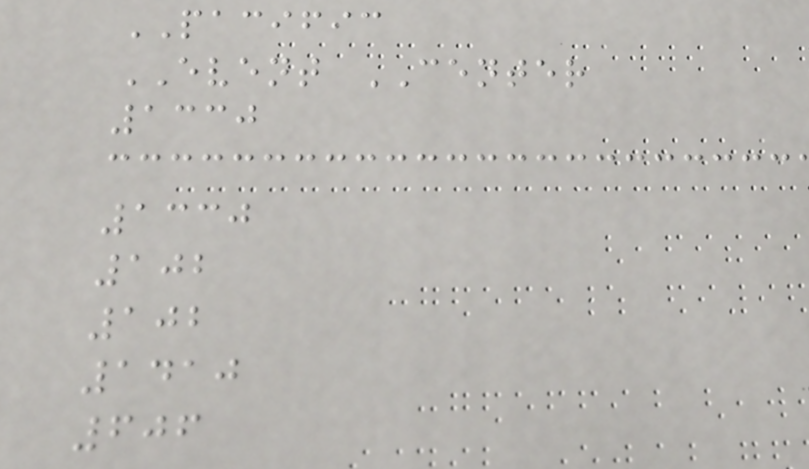PACIFIC
EVENT CENTER
1330
1330
102
102
1410
606
